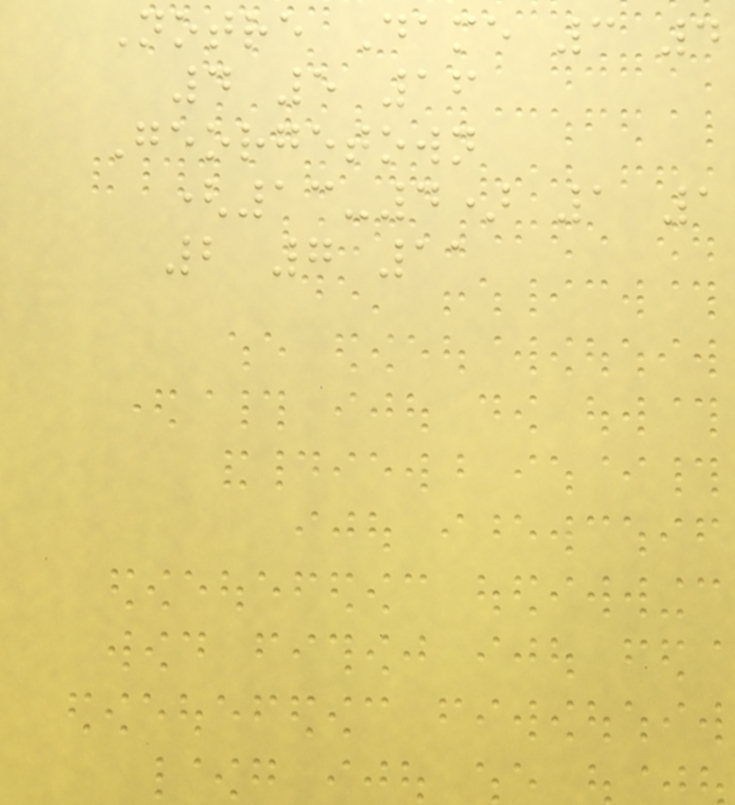Notre Dame 3 4
4 5 16
Georgetown
(13-4) 1 1
2 7 11
